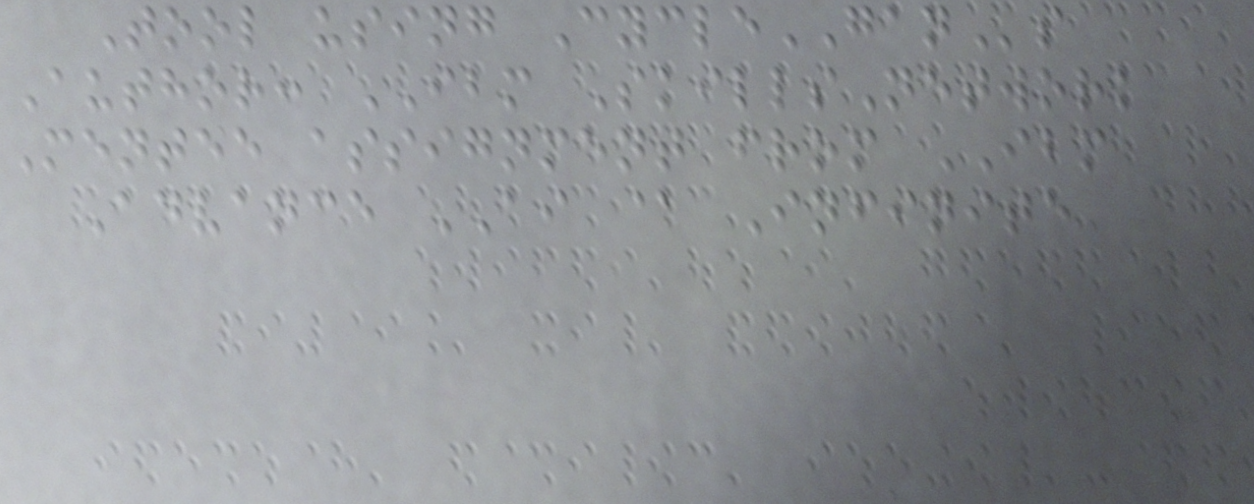Tool using CycleGANs
Author: IBM SkillsNetwork
Mentee assignment from IBM
Advance AI @ Infinite
